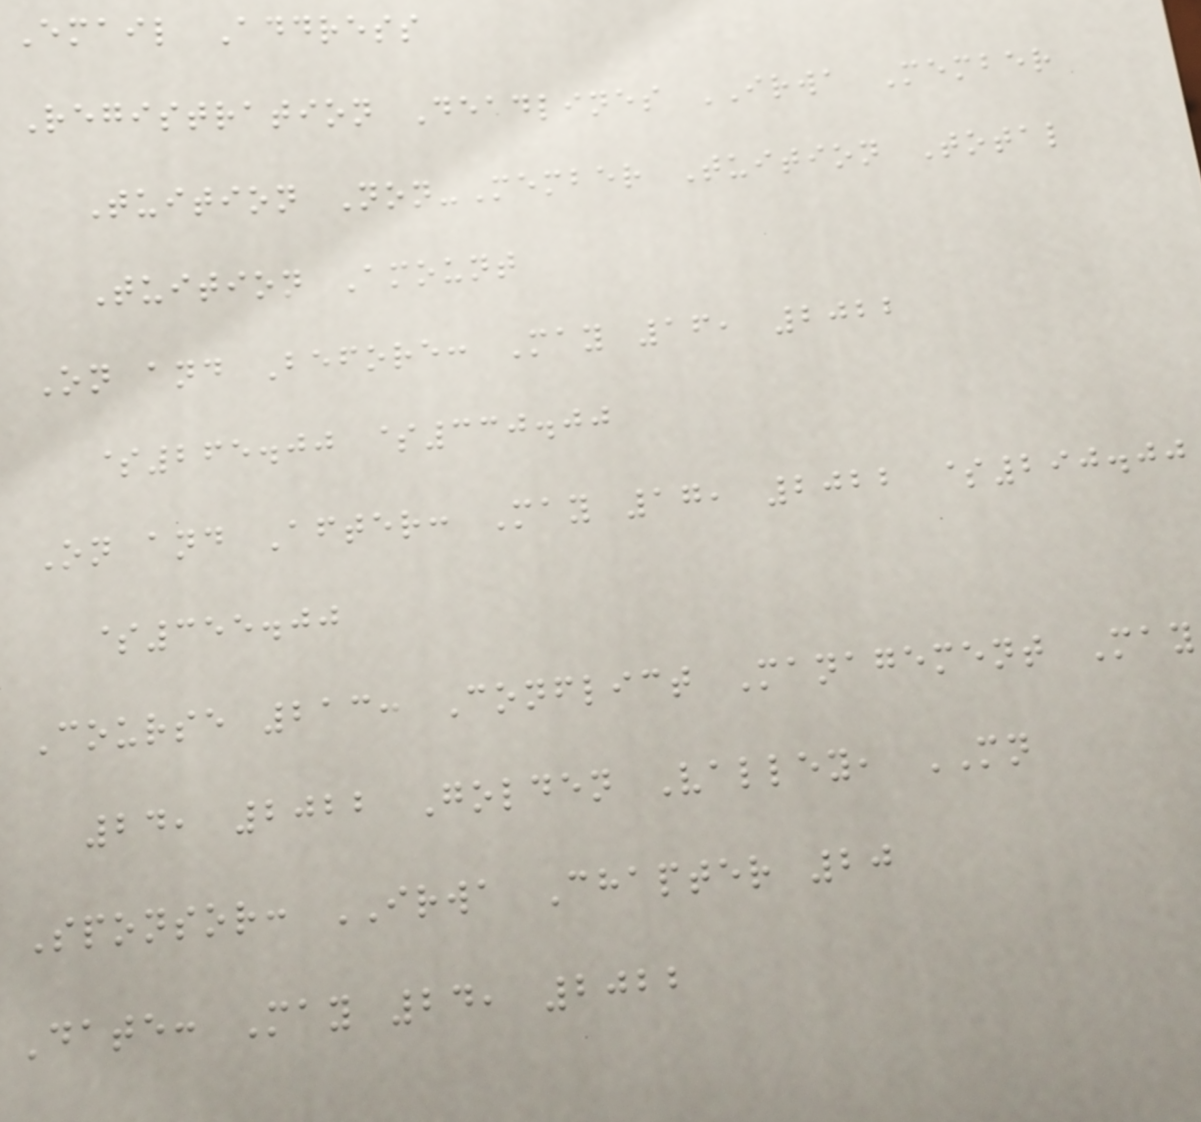Email Address
Registration Deadlines IRWA Member
Tuition Non-Member Tuition Total
Tuition Amount
On and Before: May 16, 2022
$265.00 $330.00
On and After: May 17, 2022 $290.00
$355.00
Course 213: Conflict Management May
24, 2022 Golden Valley, MN
Sponsor: IRWA Chapter 20
Date: May 24, 2022
